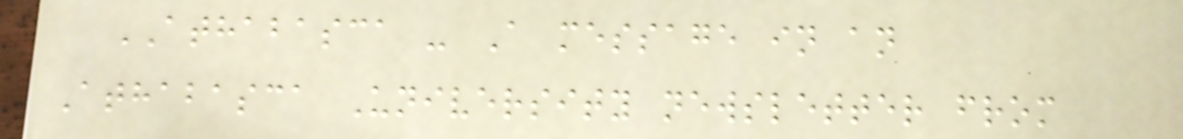ATHABASCA - A message in an
Athabasca University newsletter from
